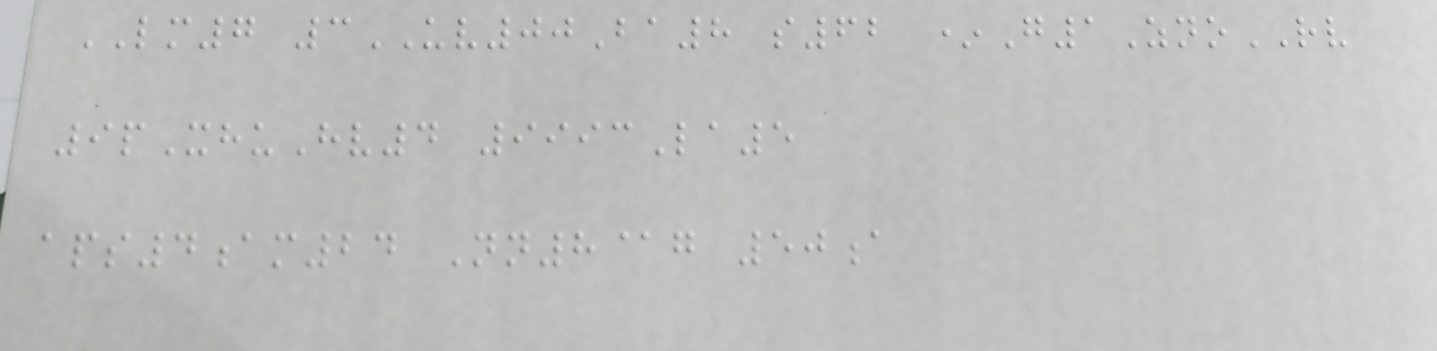LM7 3UV00Ba8 s62 *G1ZnoRV
9pXhuHv4 9993La5
aps4am24 Nn8@g 50a
